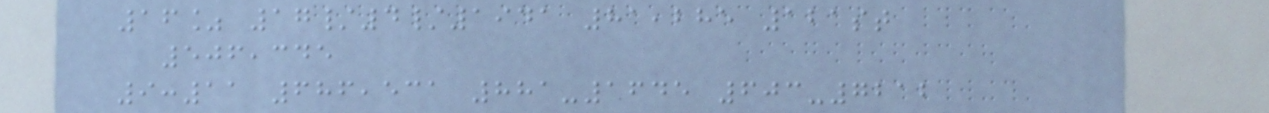16% 17/4/1941 81,285 121st
506,345
9:11 686,531 881-1645 603-7212
